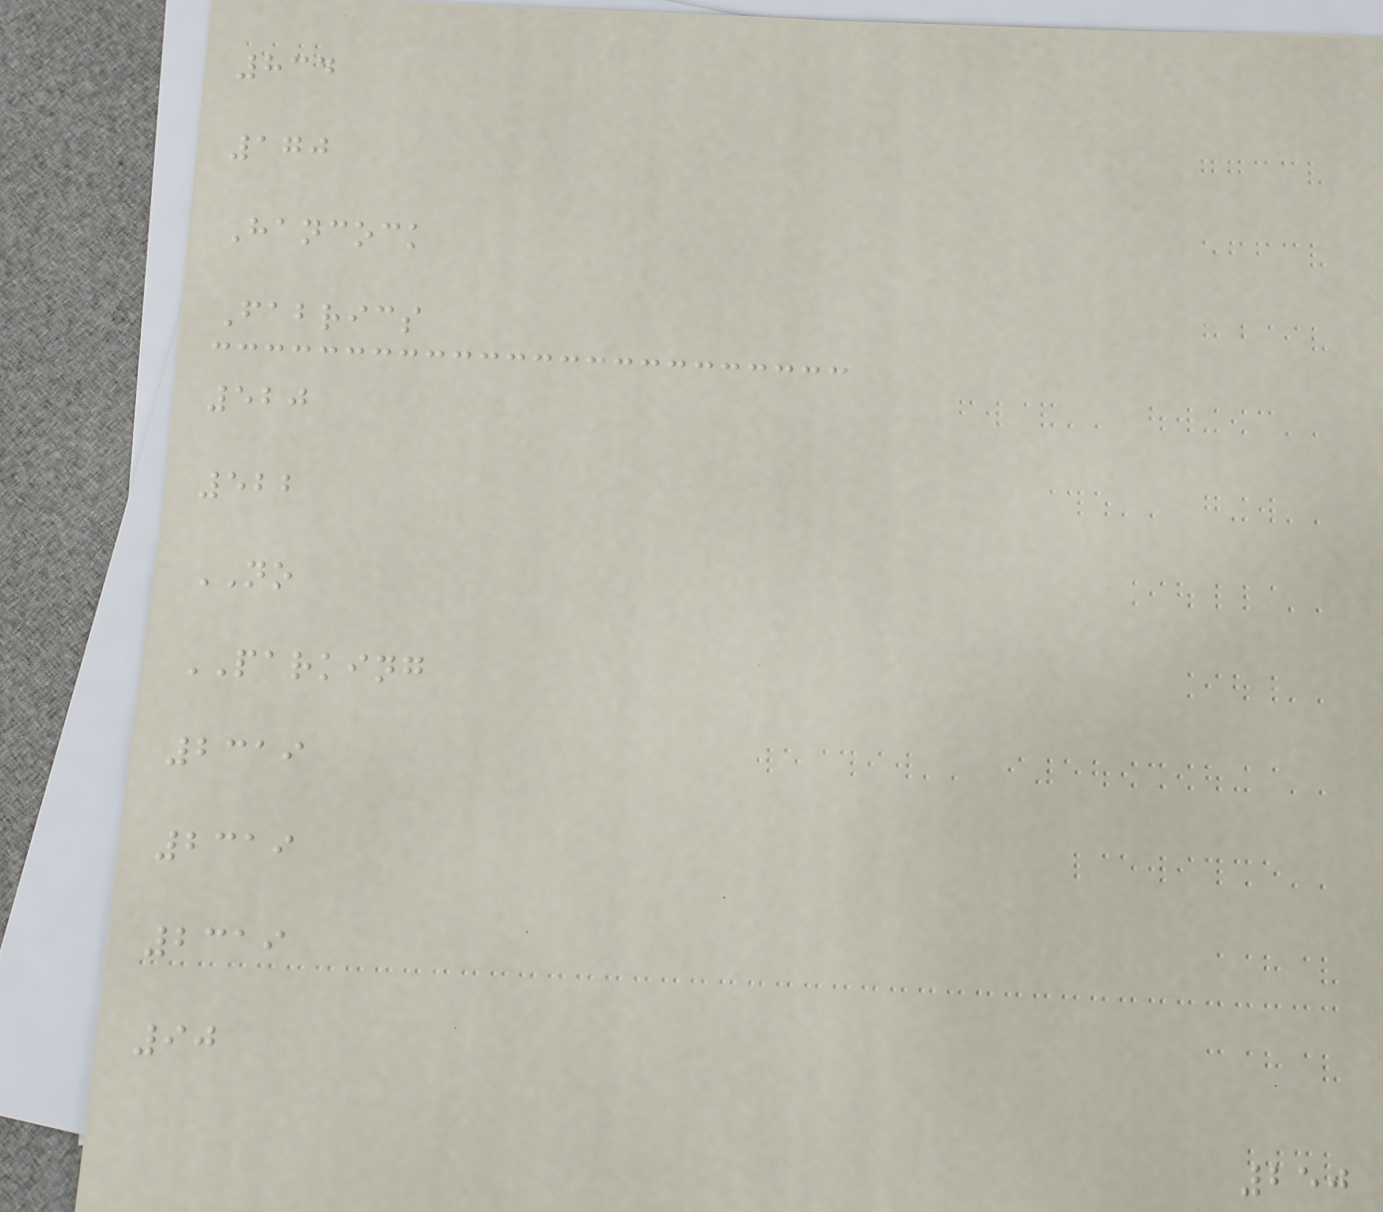834
170
Hancock
Fabrics
520
522
NO
PARKING
2319
2319
2319
90
250
